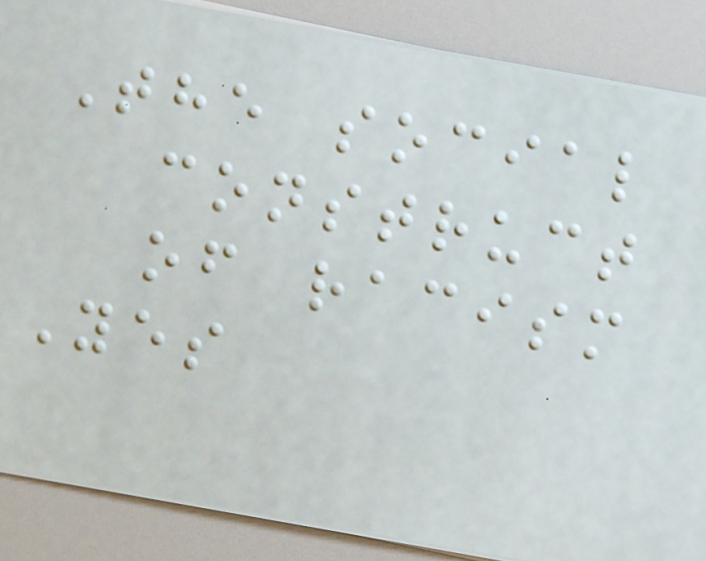The social
construct
of racism
Yes
